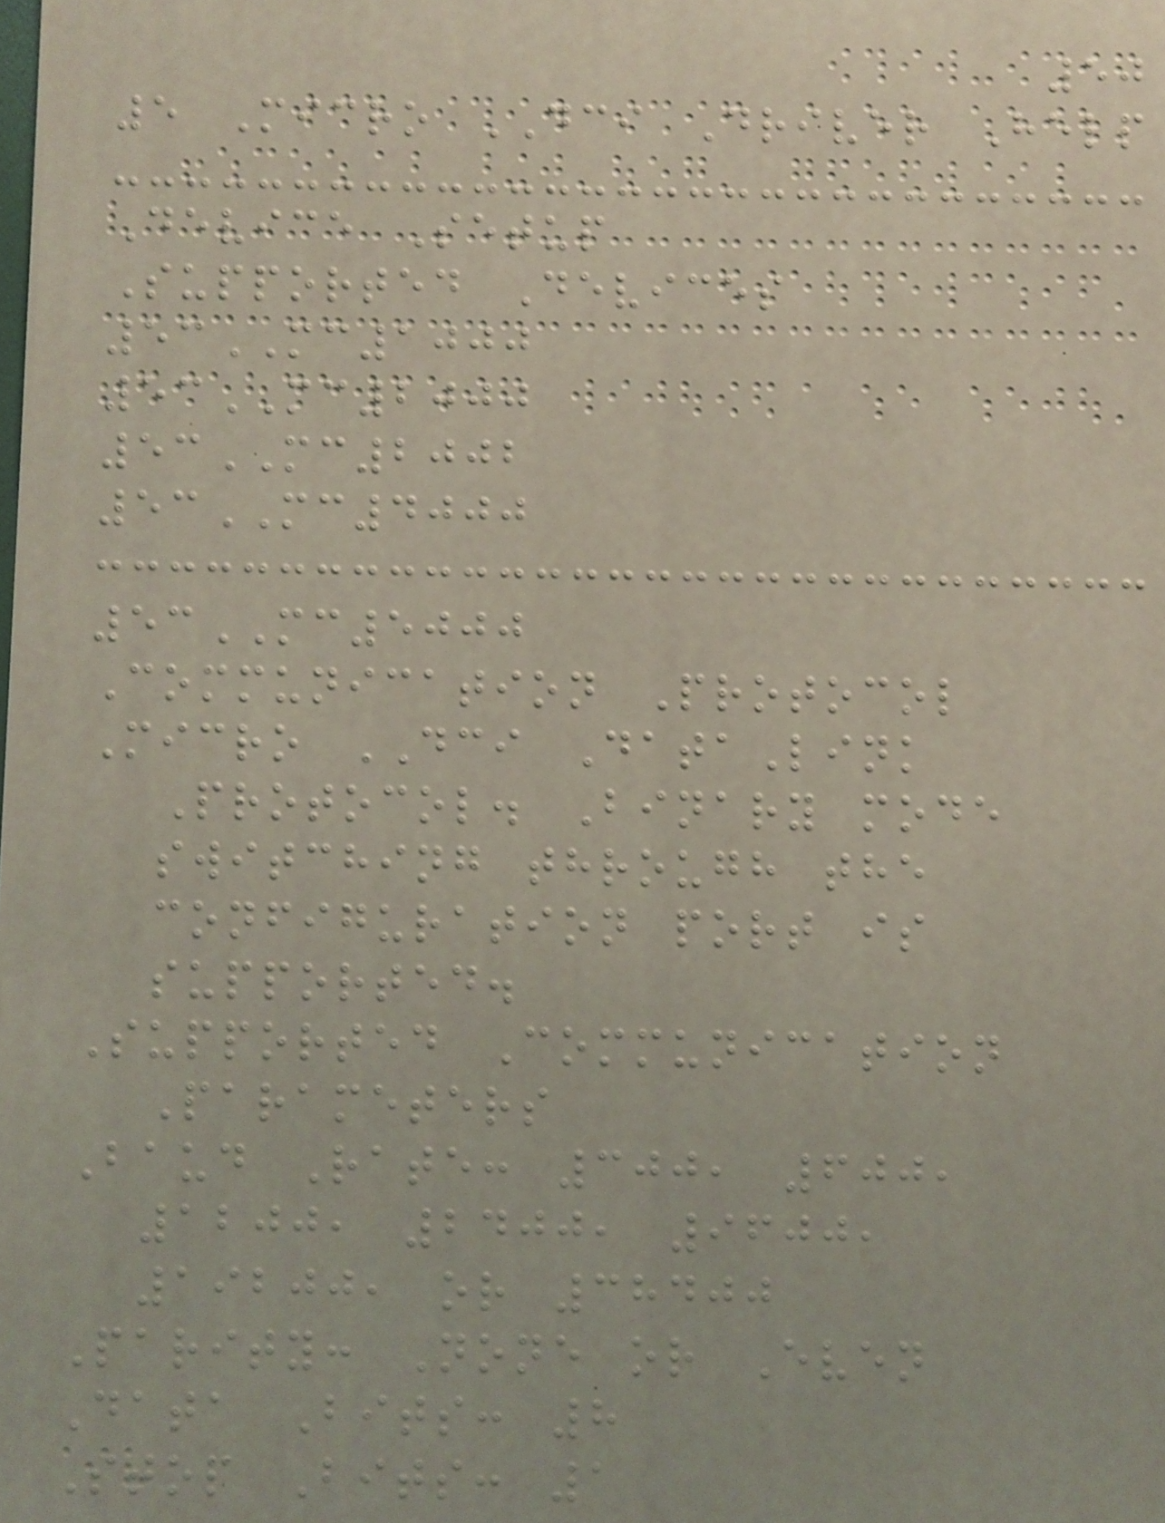50
5 Micro DCI Driver Help
Device Setup
Supported Devices
53MC1000
53MC2000
53MC2002
53MC4000
53MC5000
Communication Protocol
Micro DCI DataLink
Protocol. Binary mode
switching through the
configuration port is
supported.
Supported Communication
Parameters
Baud Rate: 300, 600,
1200, 2400, 9600,
19200, or 38400
Parity: None or Even
Data Bits: 8
Stop Bits: 1
